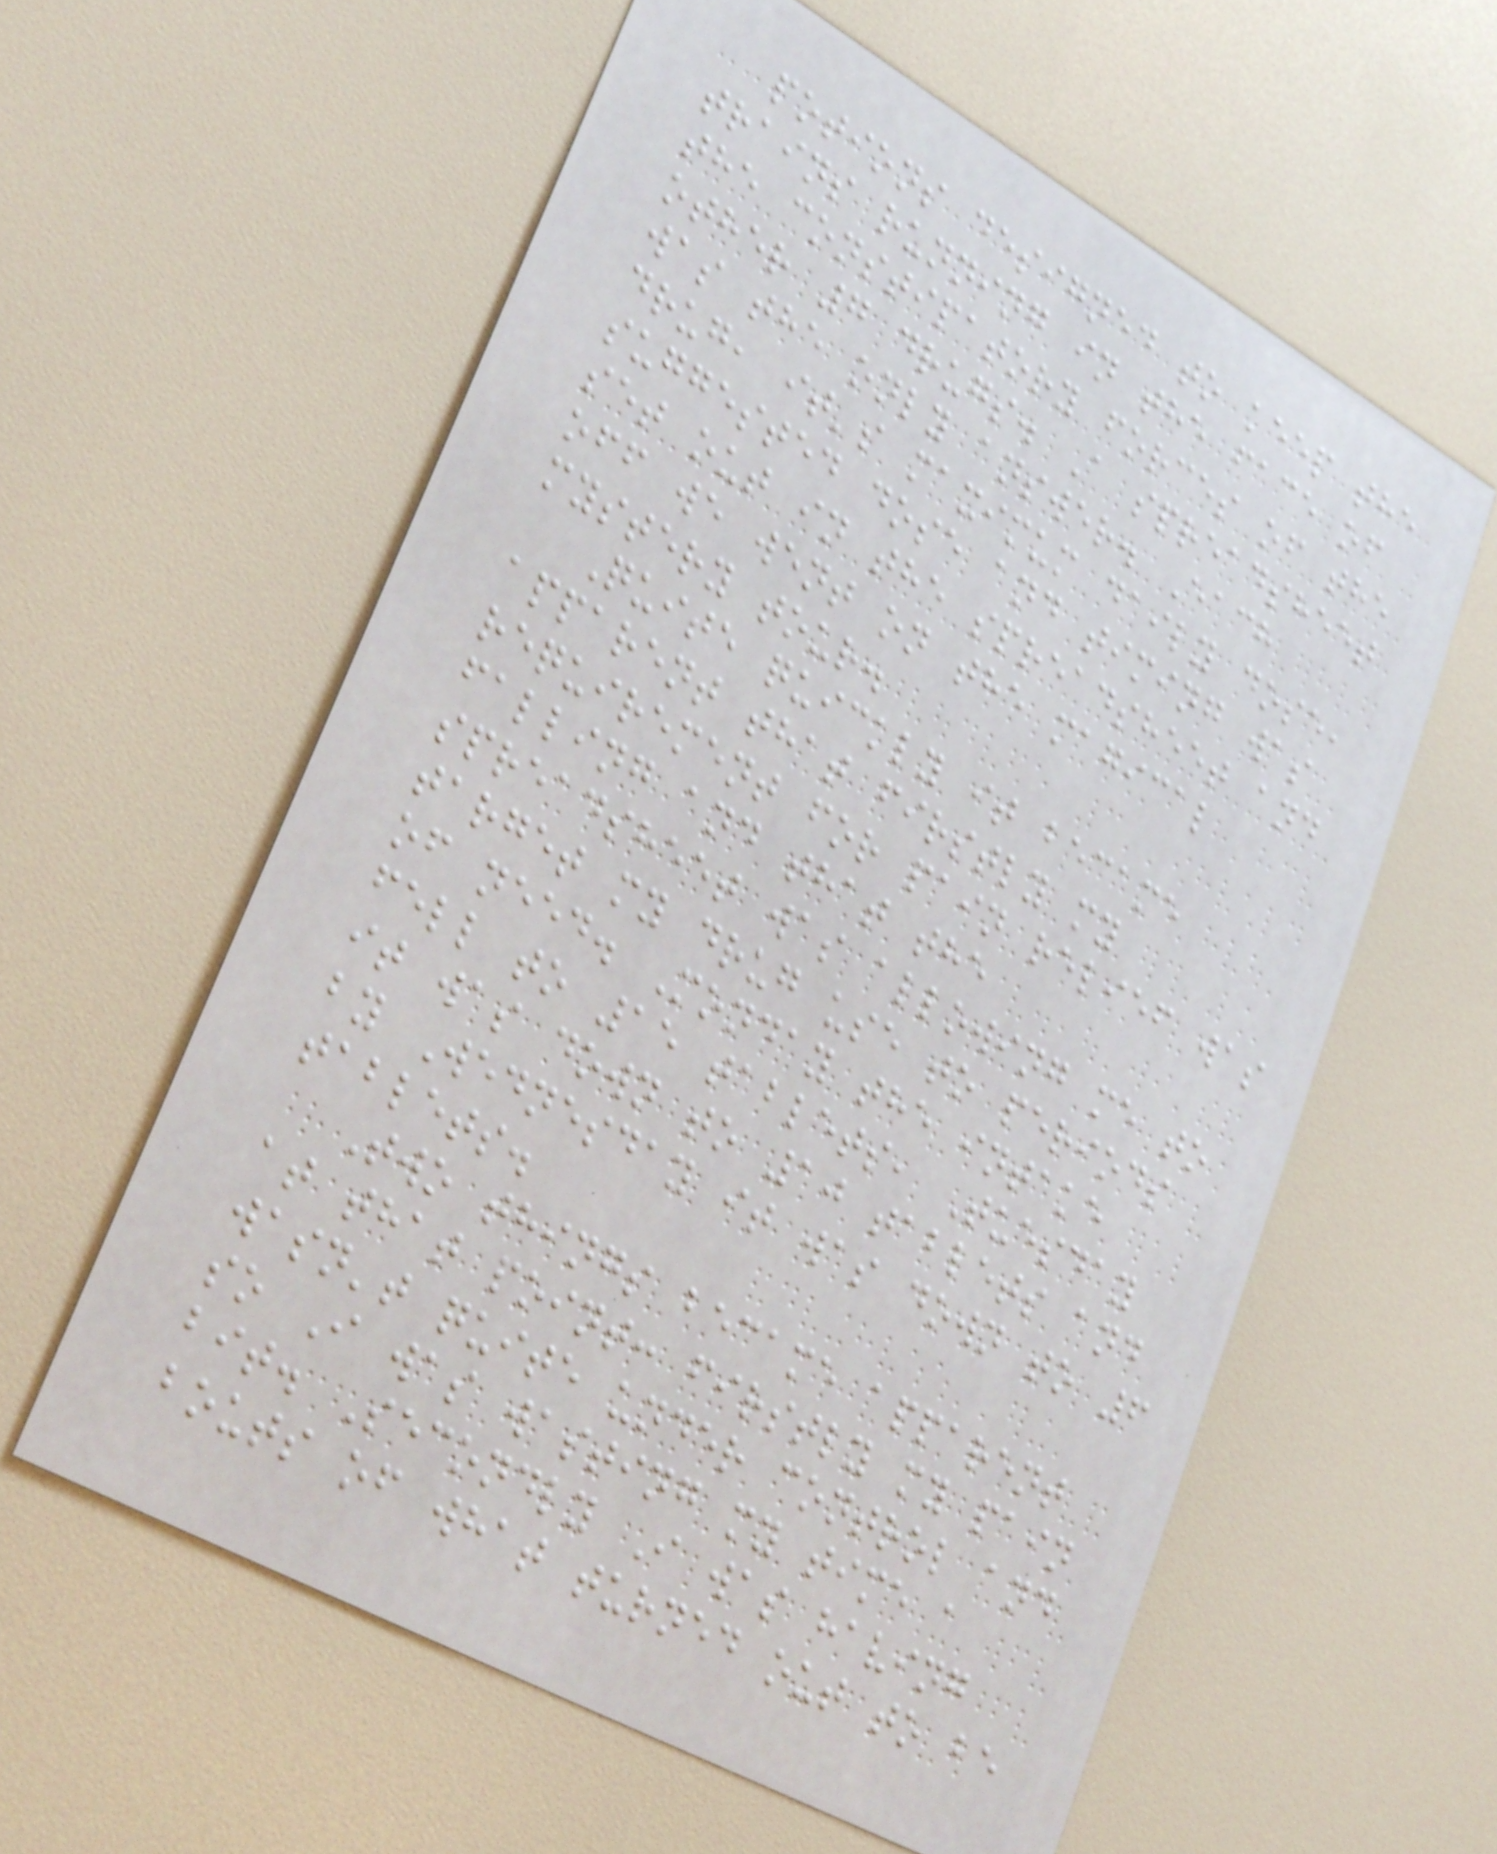potions designed to keep the
trains running in the face of
the constipatory forces of the
other 7 drugs. A spreadsheet
was the only answer. Each
drug, it's maximum daily dose,
suggested dose and timing was
set out in the spreadsheet and
off we went on the magical
mystery tour.
Quite quickly it became
apparent that firstly my
requirement for pain relief was
falling and that the
spreadsheet was allowing me to
target my drug use to periods
of need. Monday the intake
fell to 15 tablets, Tuesday
it was down to 10 tablets and
by Wednesday it was down to 6
tablets.
Two things became apparent
at that point: firstly my pain
wasn't quite under control and
so I was wasting my time a
bit. Secondly I was having
bouts of what turned out to be
